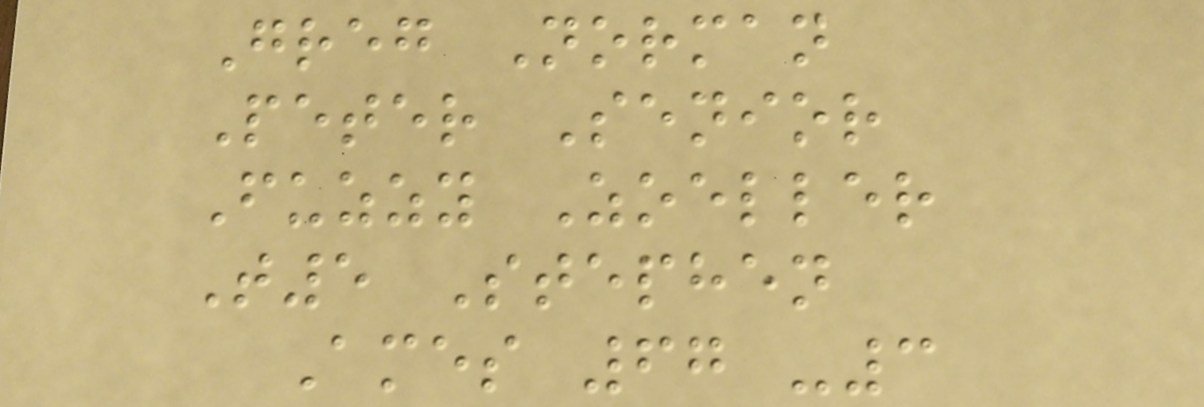Greg Norman
Peter Senior
Fuzzy Zoeller
T5 Stephen
Ames 67 -3
